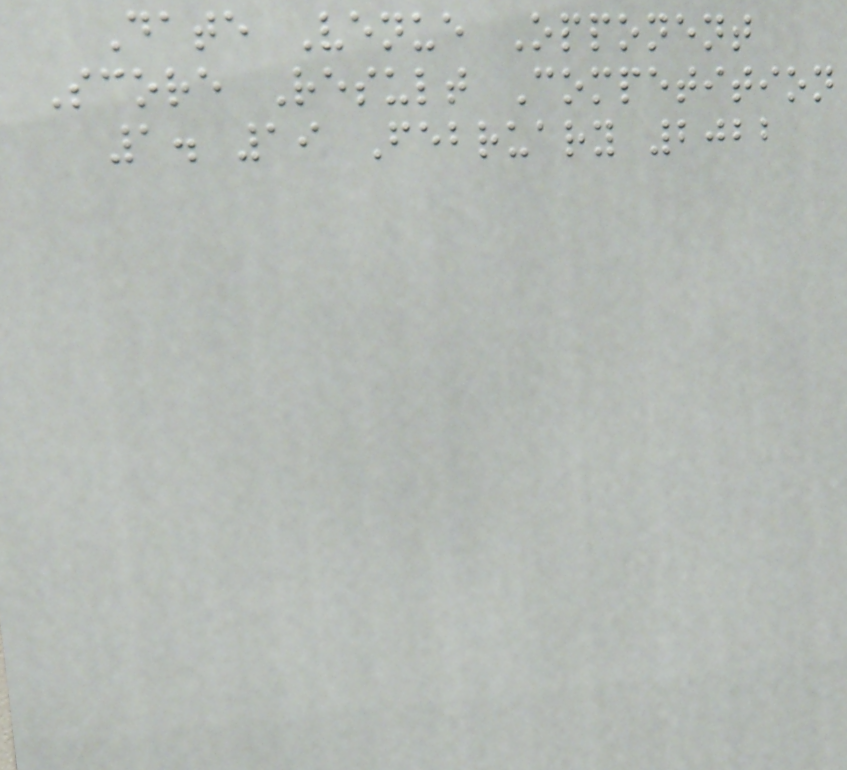Date Venue Opponent
Score Result Competition
1. 19 February 2022
